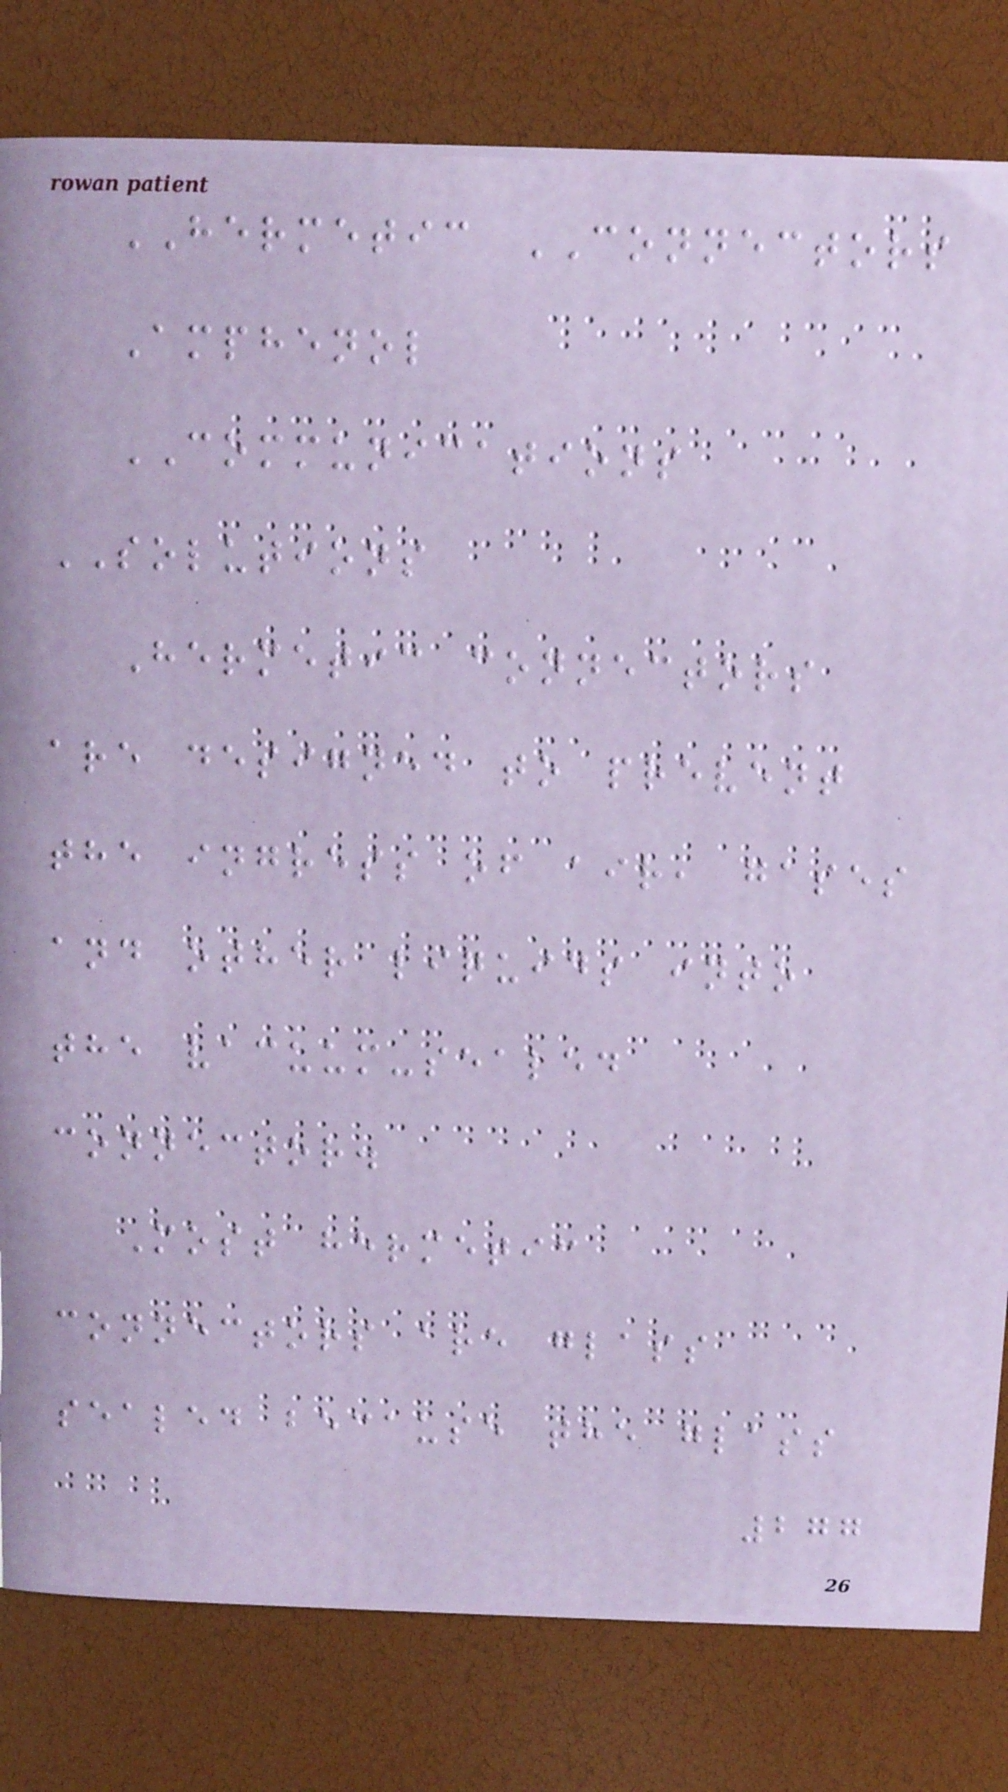HERMETIC CONNECTORS
Amphenol
COMMUNICATIONS
SOLUTIONS
Hermetic connectors
are designed to prevent
the ingress of air, gases
and other liquids into
the vacuum-sealed
connector.
Most hermetic
connectors are glass
sealed because the glass
277
